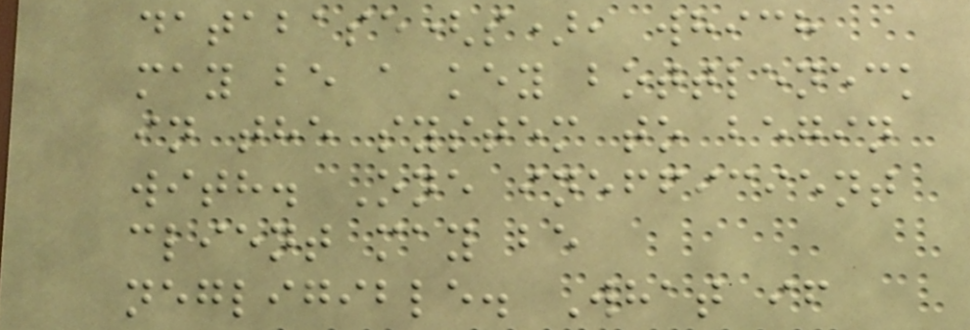database(s), which
may be a key bottleneck
in the system to begin
with. One inefficient
client may be
negligible. What if
